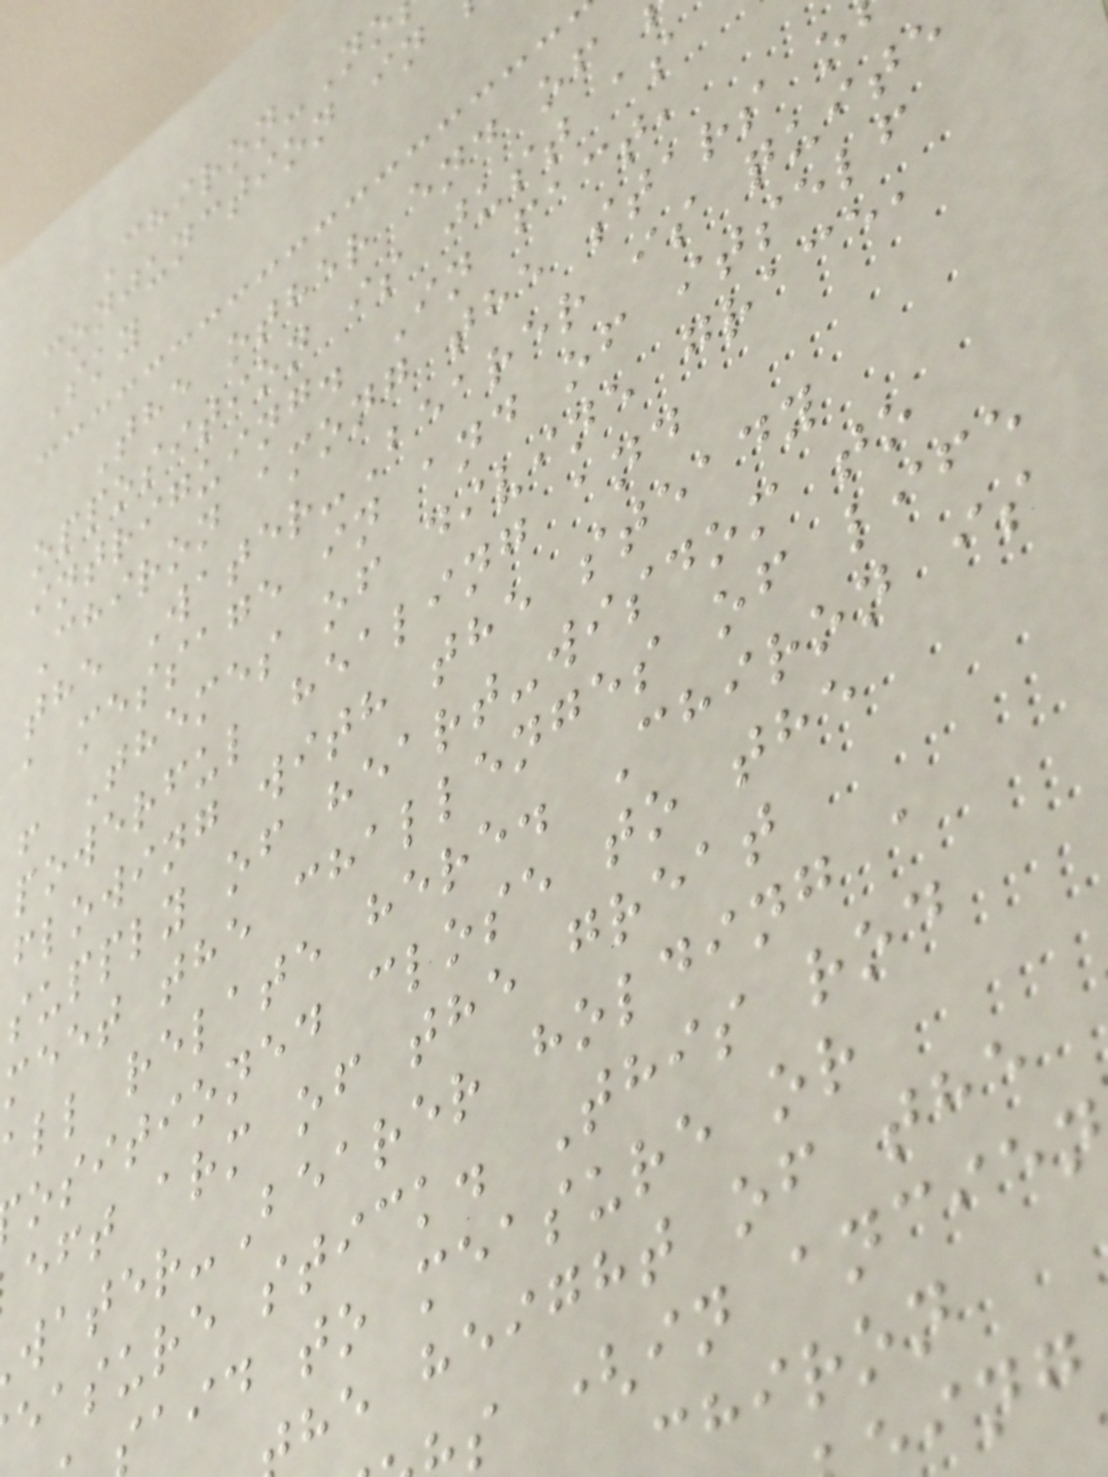Chiron-No
conjunction in
Sky
The other end of
opposition is just as
intriguing. In fact,
Chiron among the stars o
the Water-Bearer is quite
a message in and of itself
! Themes of divine grace,
powerful healing and
flowing with the steady
supply of heart-wisdom to
meet the challenges of life
ll relate here. Chiron is
ositioned close to the
eft arm of the great
ater-Bearer holding a
easure stick. This rod
aid to measure or
he height of the
s (in ancien
